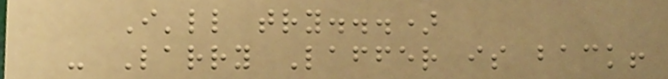I'll try...)
- Larry Laffer is back!
